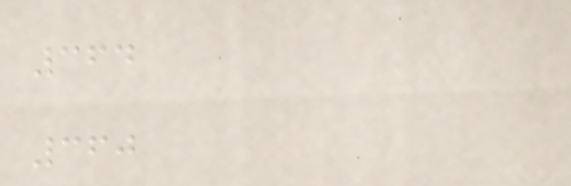364
360
